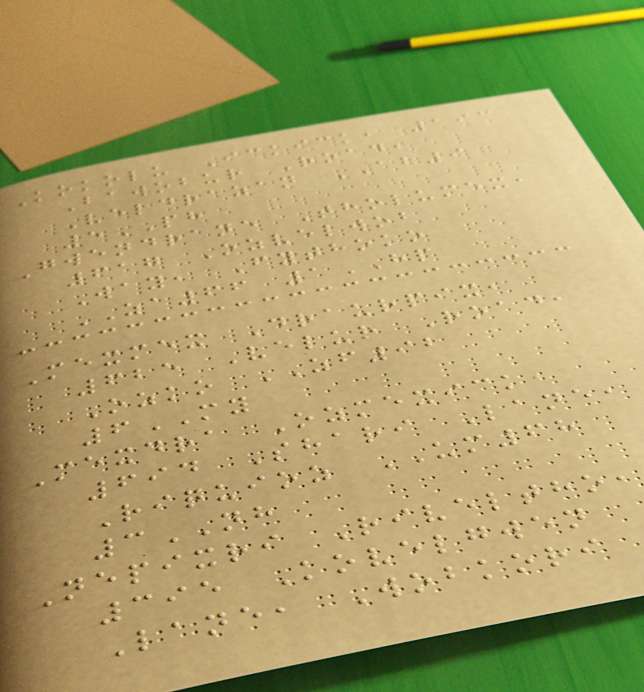Kokolu Ickick, 193
Bawobur Road,
Veldrazan AB9
5PH
Gwendrane Tholumex,
617 Ozvelwob
Way, Fythoko
ZA66 1HP
Mexmex Draurpix,
625 Velur Road,
Ozko ZF92
6MY
Mexdra Ozmexick,
694 Shari Lane,
Riquioz UM68
3NH
Nepixri Riveltho,
395 Kovelgwen
Lane, Wobkori
